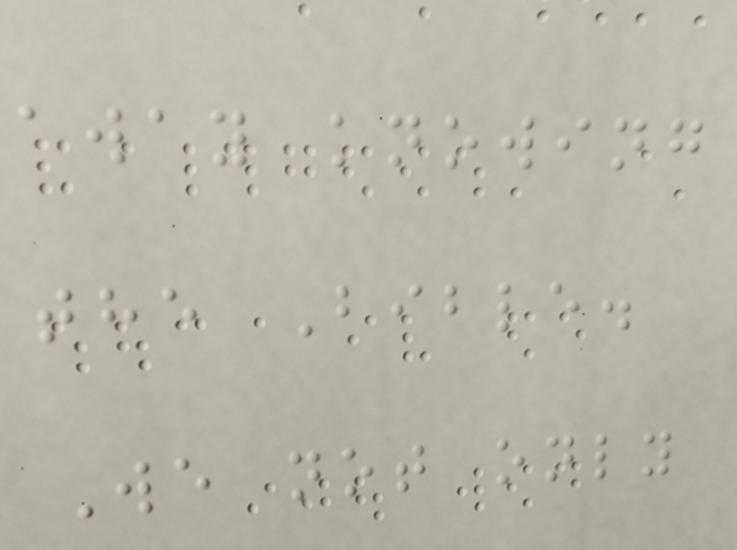away knowing
the Bible.
We not only
